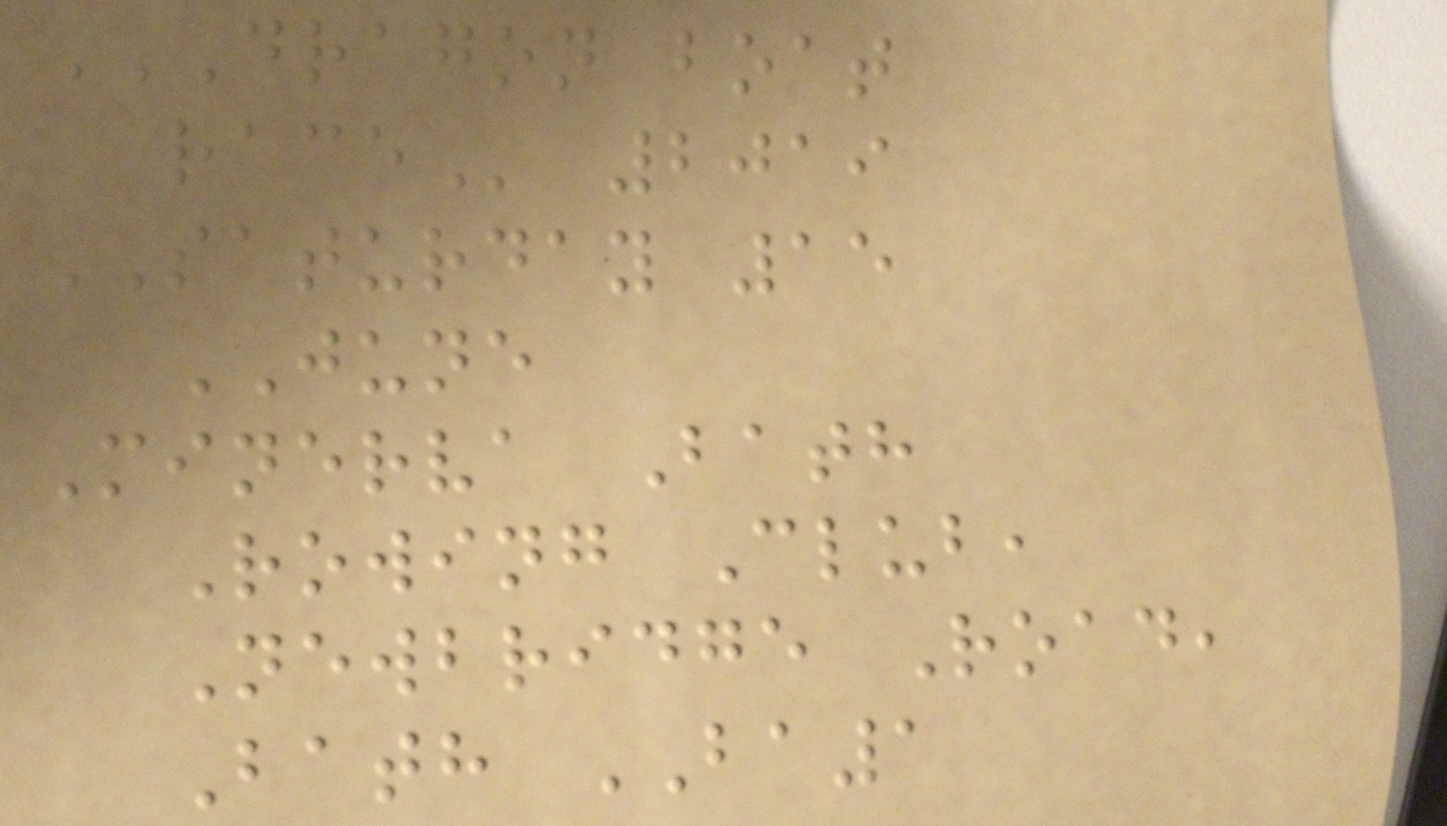DRAGON BOAT
RACE 2019
SATURDAY 15
JUNE
Minerva Bath
Rowing Club,
Newbridge Road,
Bath BA1
